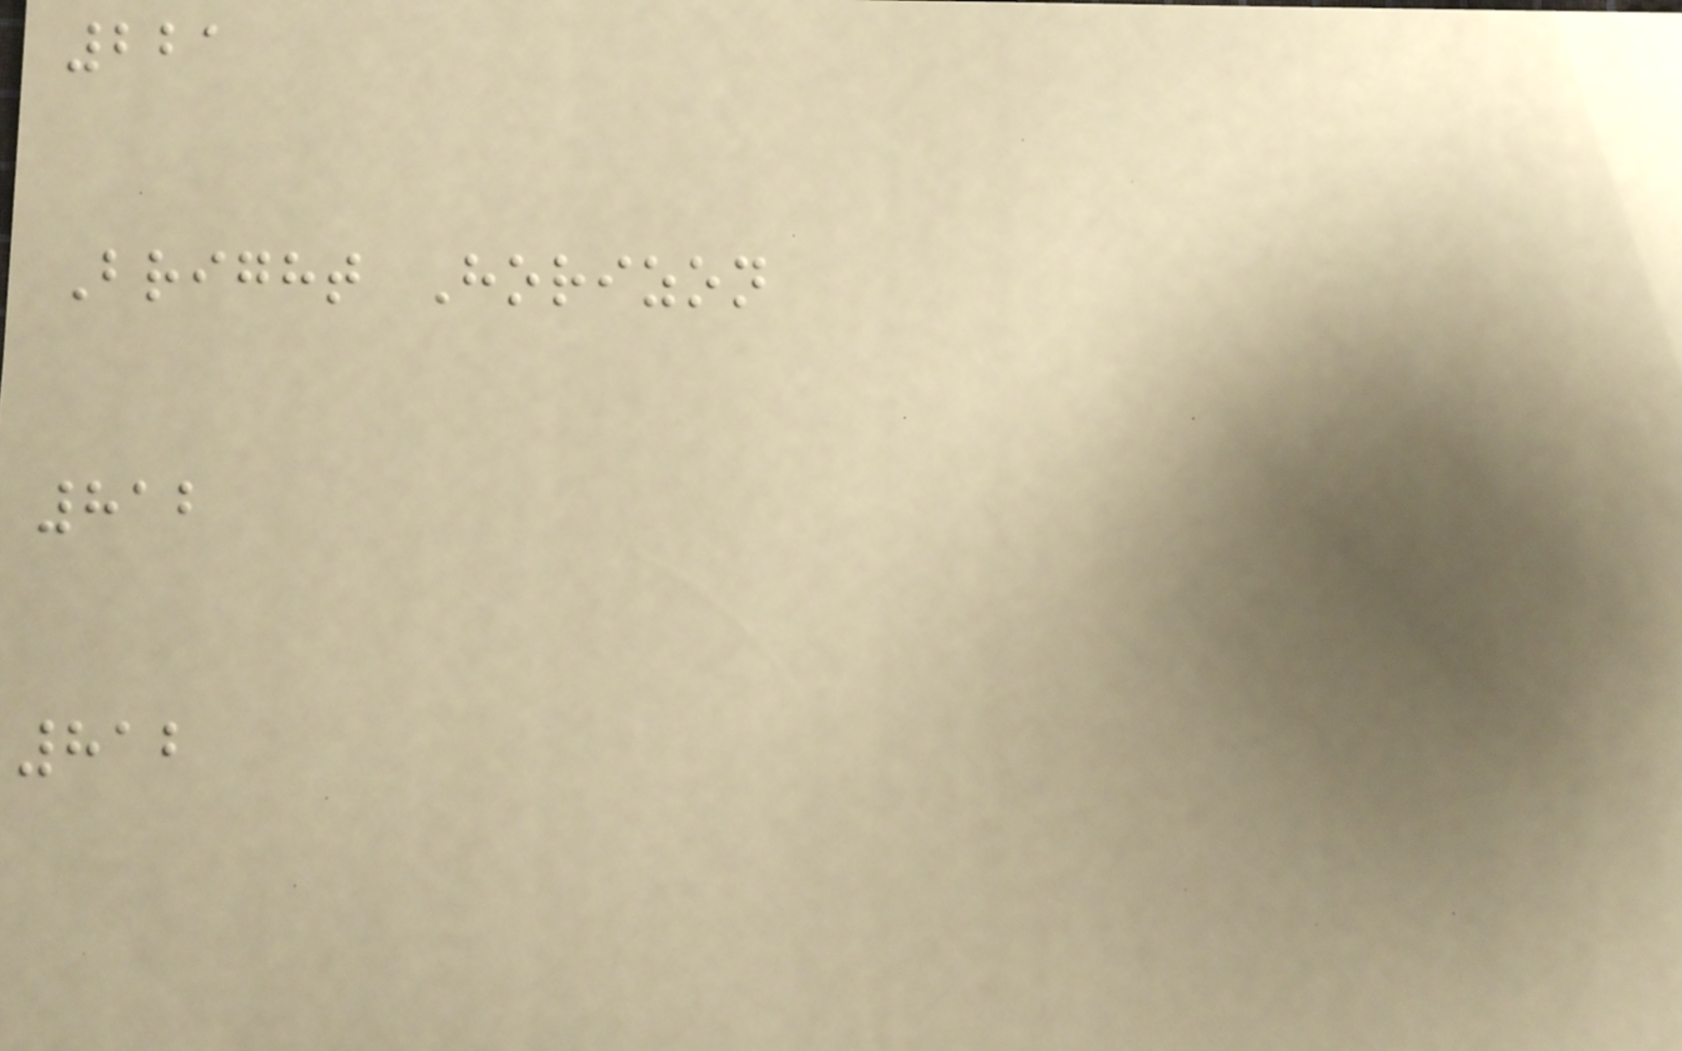221
Bright Horizon
812
812
